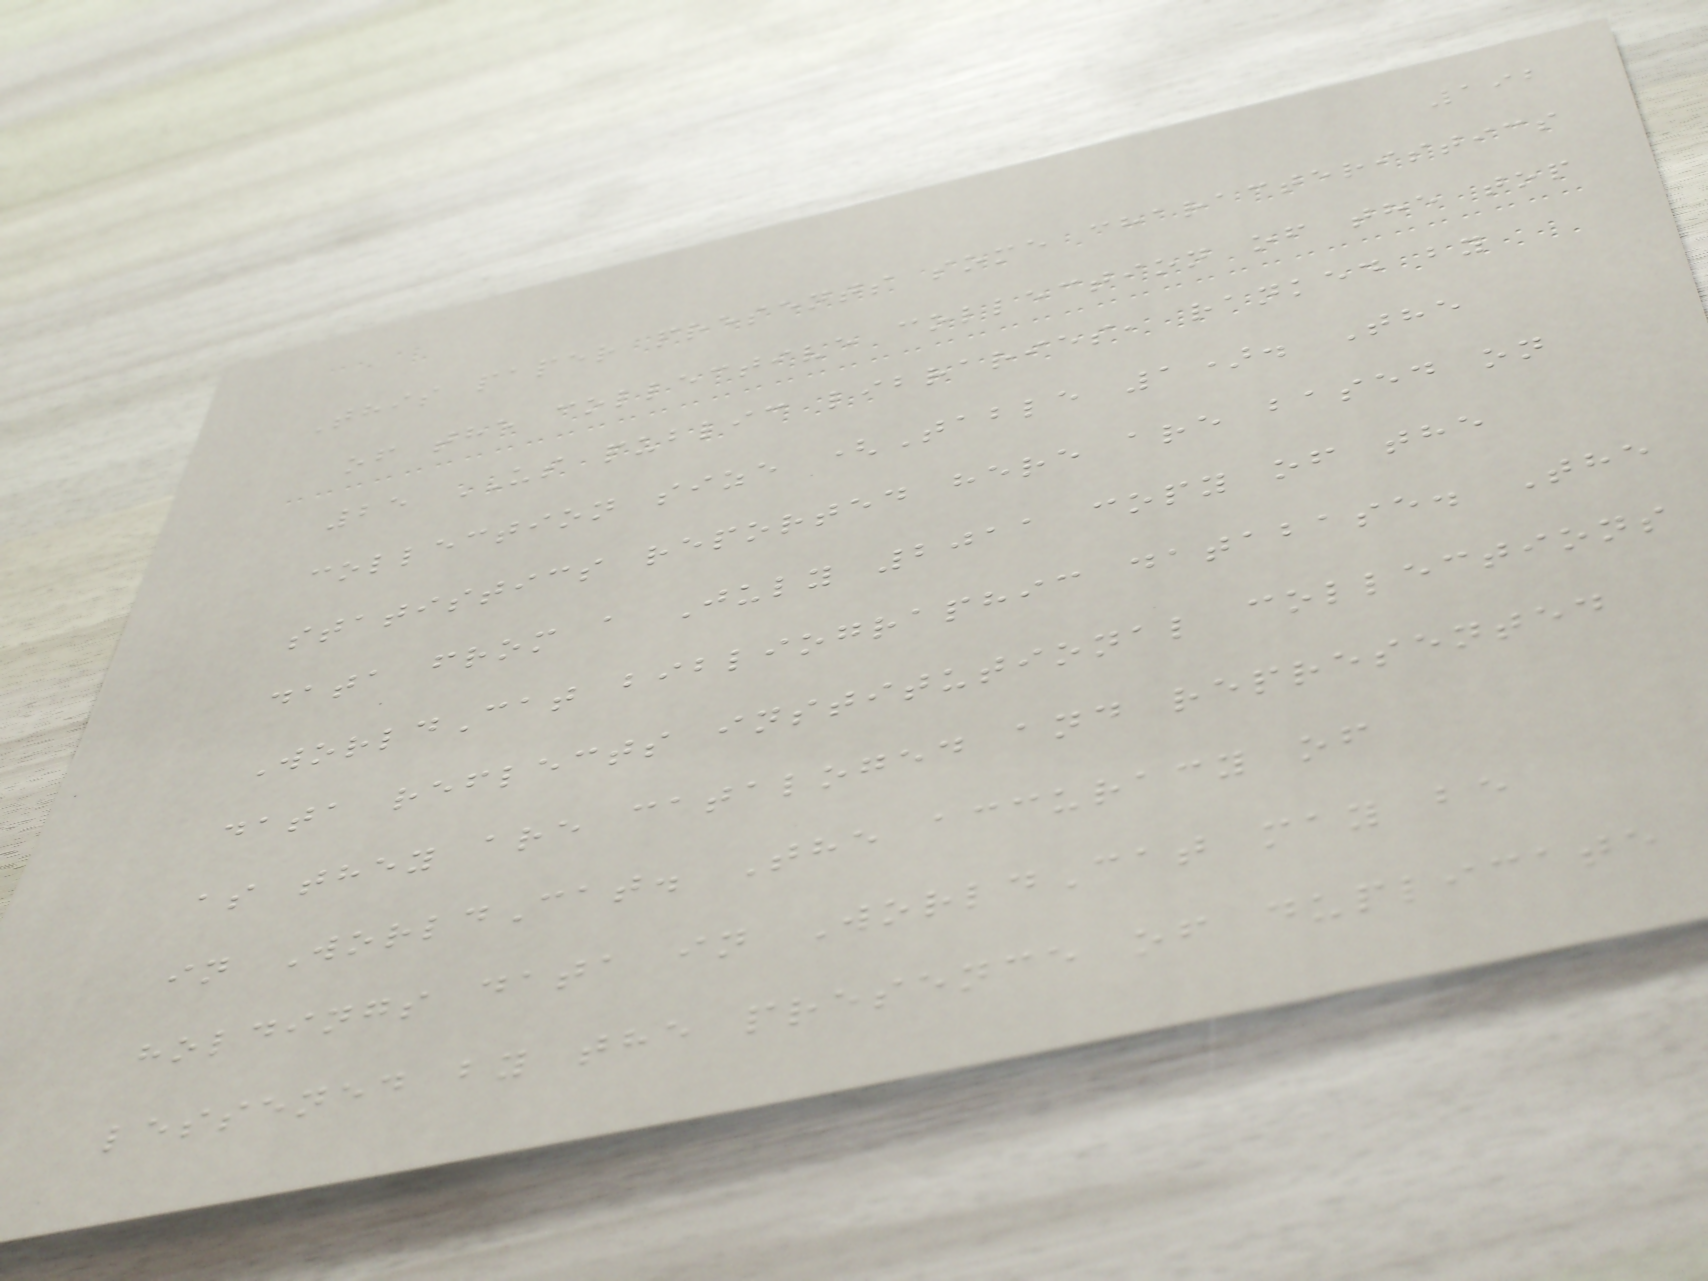192
This paper presents some characteristics
of the collective collection of the top
25 US public libraries, ranked by
collection size (Table 1). The
statistics reported here are based on
data from a July 2011 copy of the
WorldCat bibliographic database. The
data reflects institutional collections
as they are cataloged and represented
in WorldCat. The accuracy of
holdings data in WorldCat may be
lessened by the presence of duplicate
